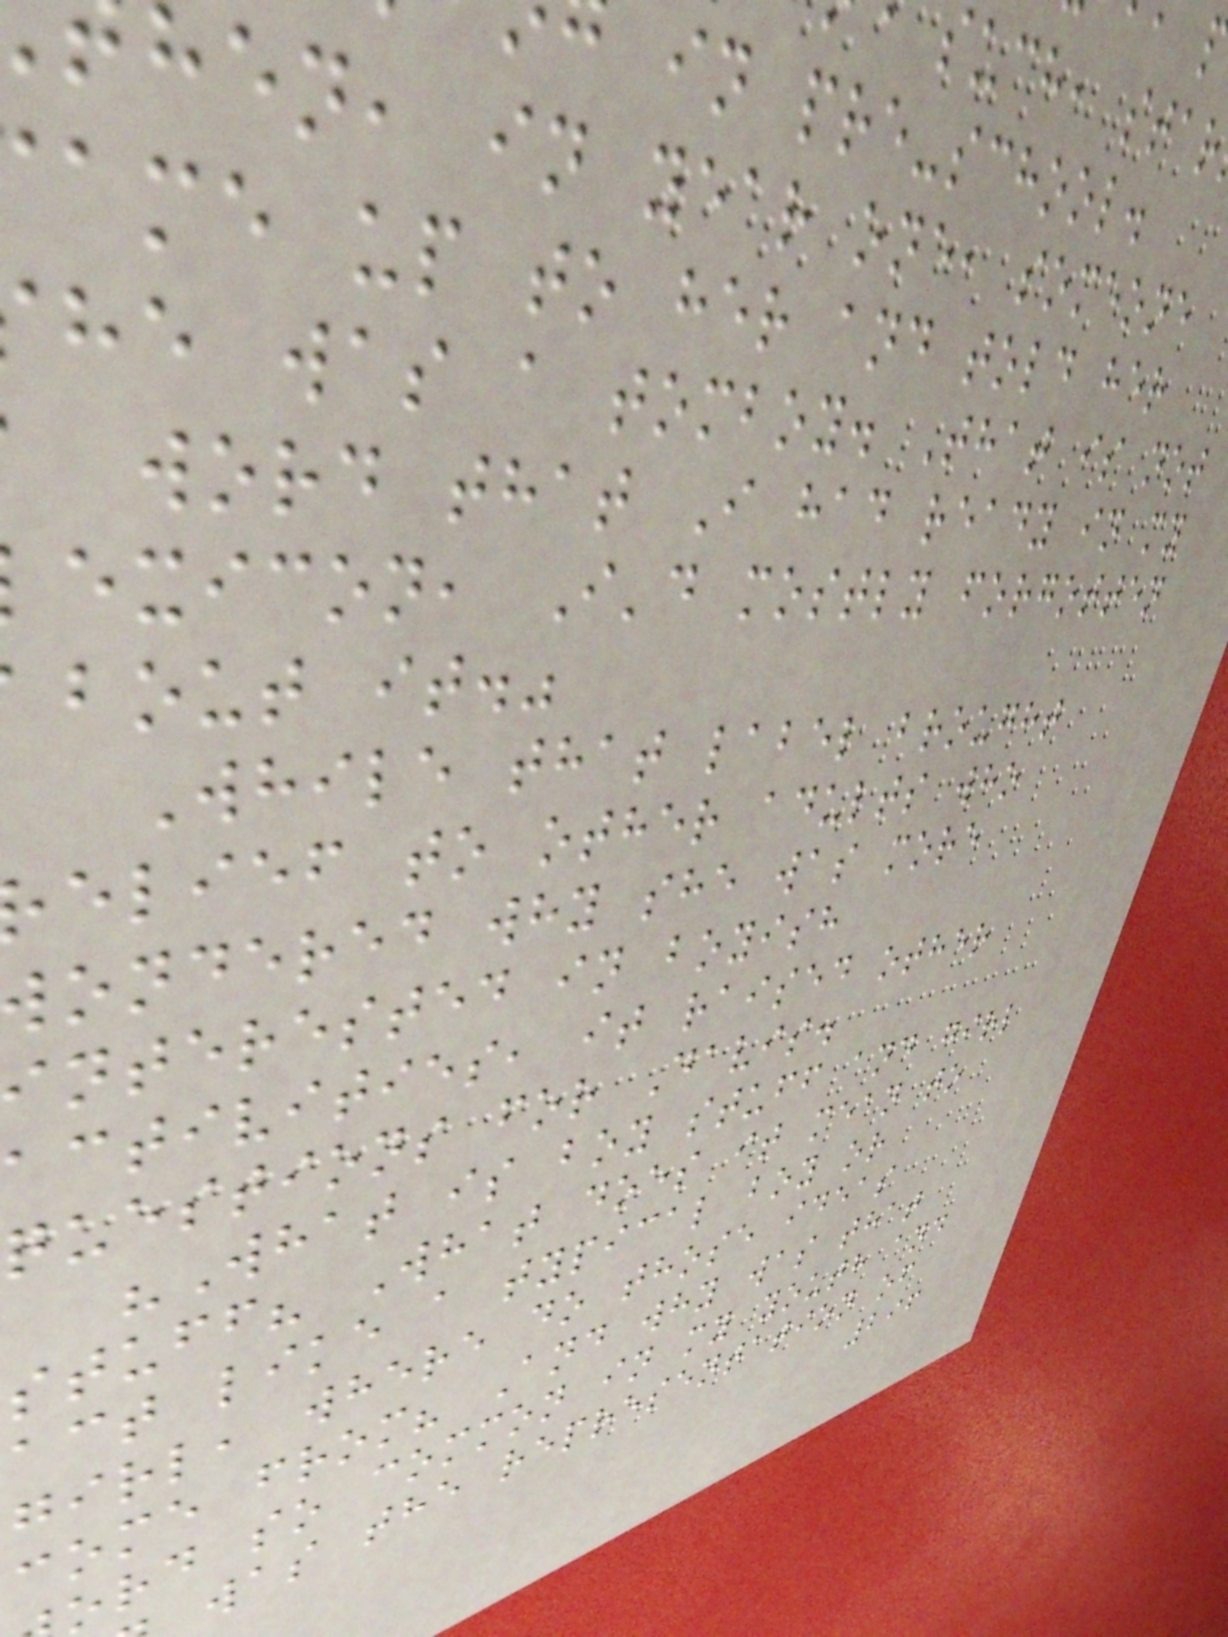such, star
in pre-school.
hen, in year one, someone
ame up to her and told her
he was a tomboy. That is not
word that I had ready in my
exicon, I'd mostly forgotten
bout it."
While that label brought
elief to other adults who
ondered why she was more
interested in boyish
activities, it raised other
questions for Davis.
"What is boy stuff and girl
stuff? What does it mean to
act like a typical boy or
girl, where do those ideas
come from? And why was that
ord so common in my youth and
was the representation of
296
